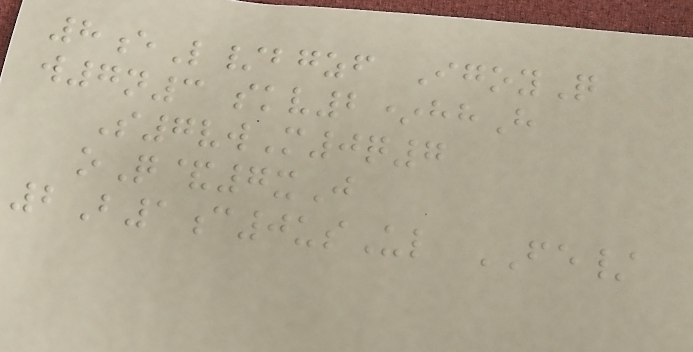8eL/bgzf IgoyQ
w7n3 skv2*hhH
S7vwM0q7
oQ&7xJ
2B1c0usUl FE/
